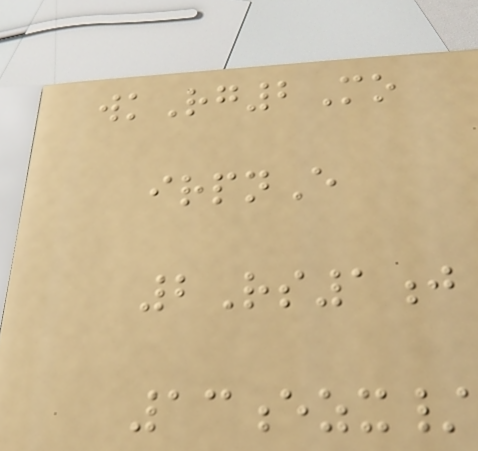wkRg2Mo
irpnE
2Rs1j
13ezx/
